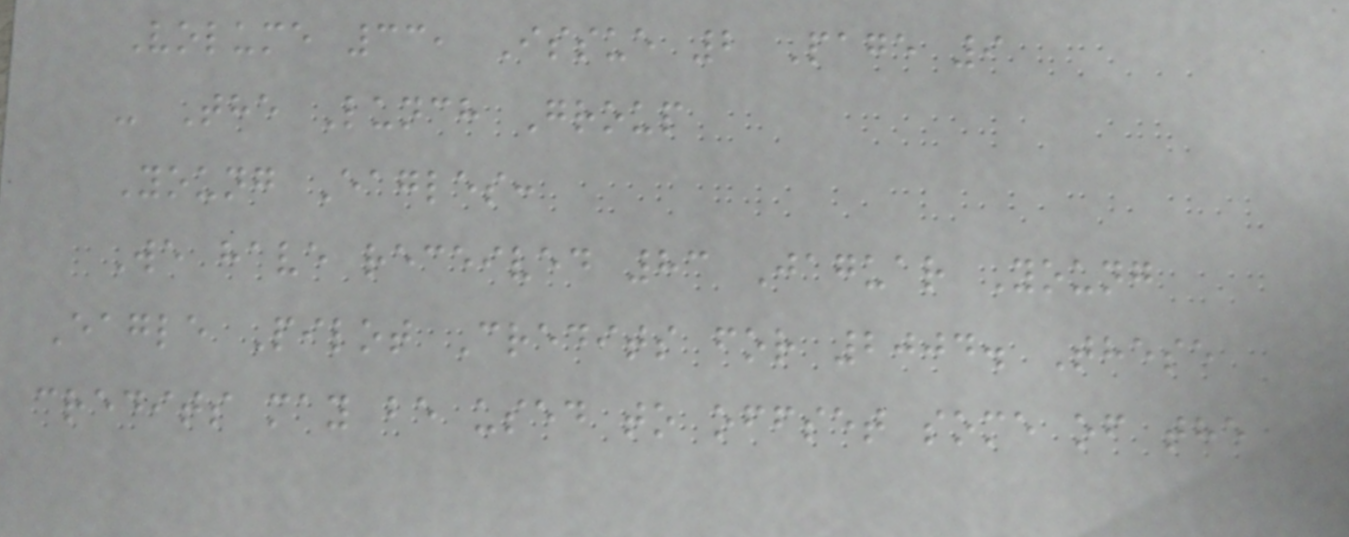Volume 33, Issue 2 Page 9
- The Lunch Group
Young Eagles:
We have received 83 Jaguar Young
Eagle Pilot Credits for 2004. These
credits may be used to offset some of the
